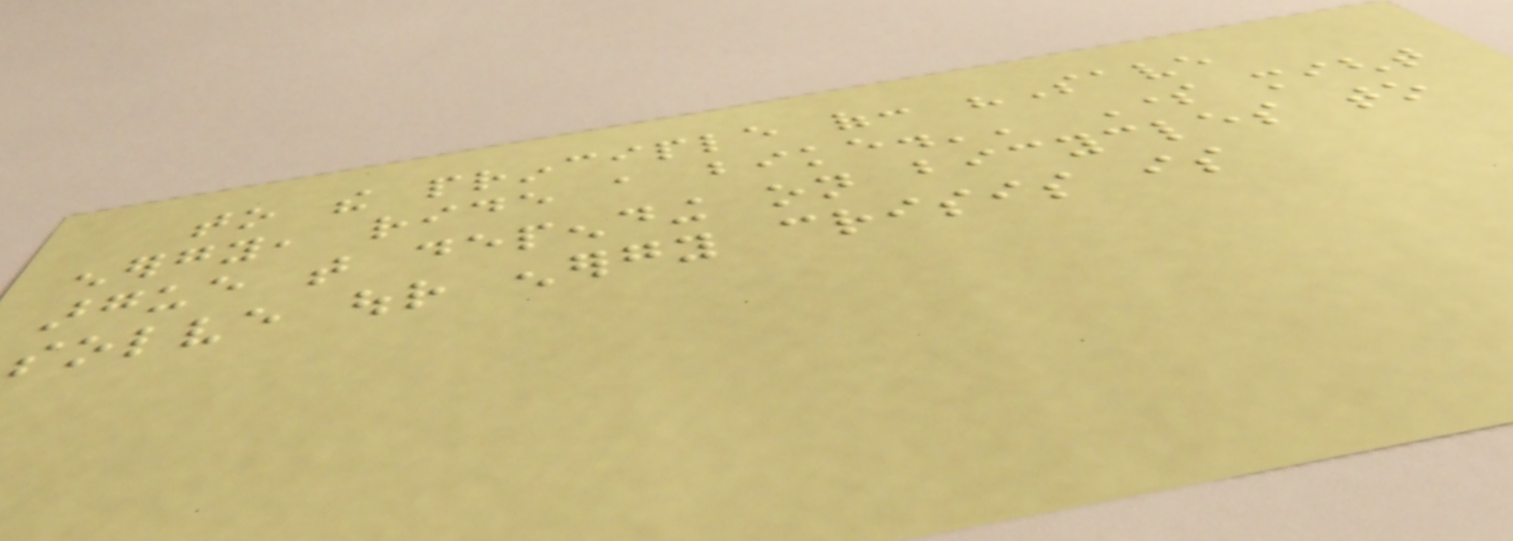to the principle of: "Save
energy, ride a bike.'' Some might
argue that depending on bicycles to
solve our energy crisis is
